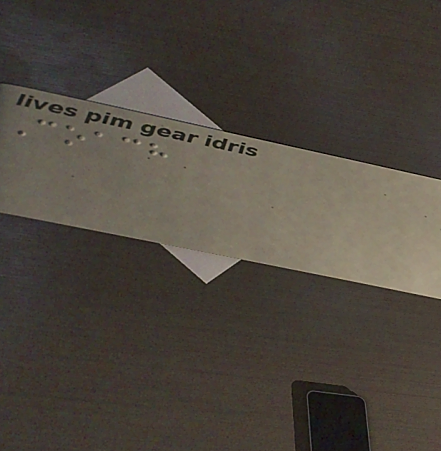Coach
